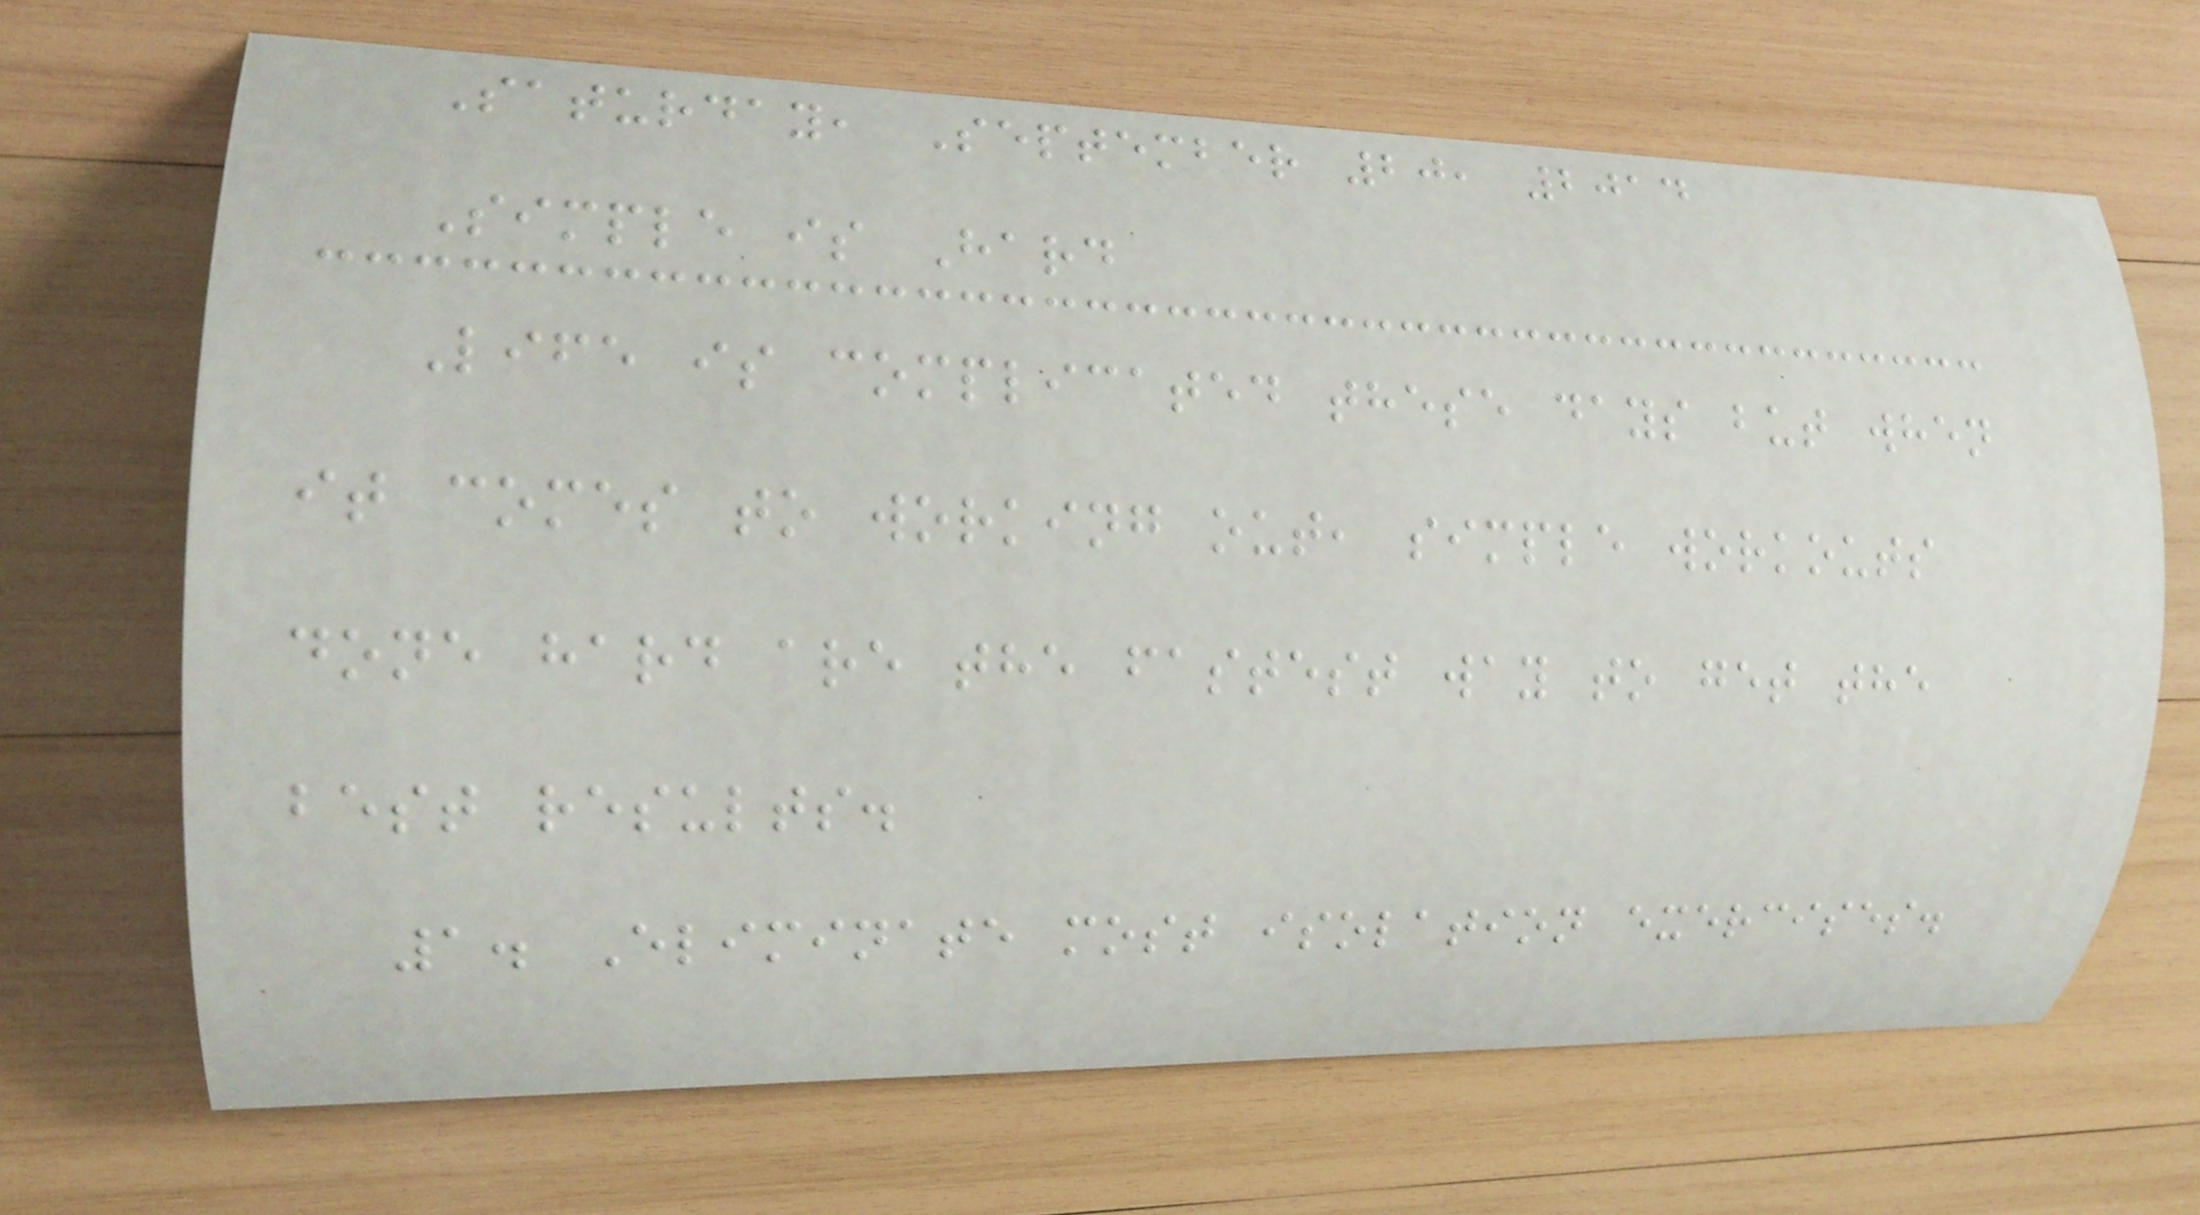Saturday, September 20, 2014
Simple is Hard
Life is complicated these days but when
it comes to working out, simple workouts
done hard are the fastest way to get the
best results.
1. Eliminate most isolation exercises.
